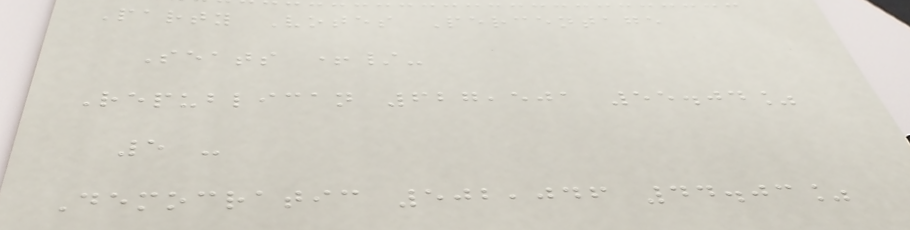Party Votes Percentage
Seats +/-
Republican 627,501 55.04%
5 -
Democratic 502,046 44.03%
